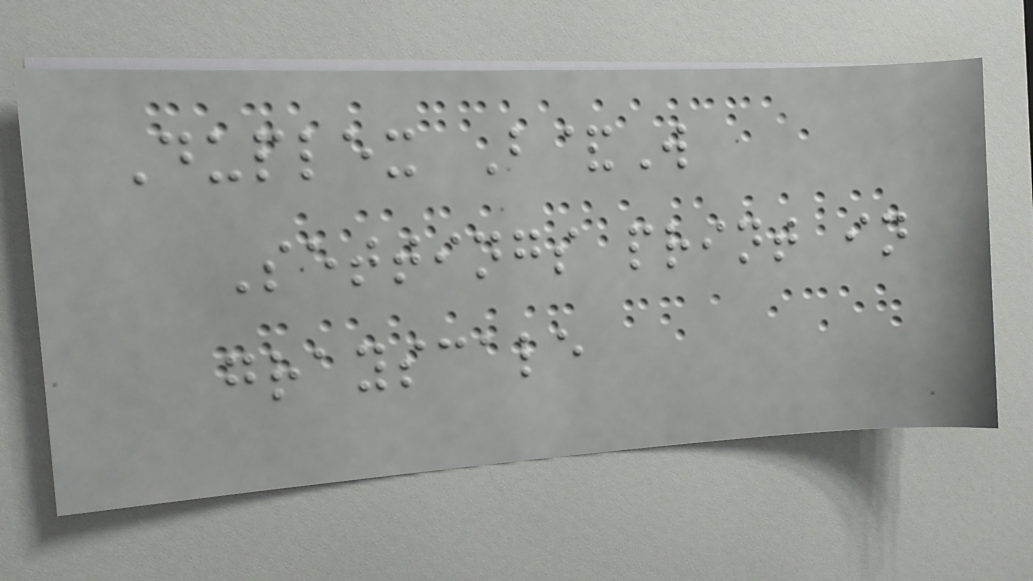Duplex B&W
Settings print in
grayscale
